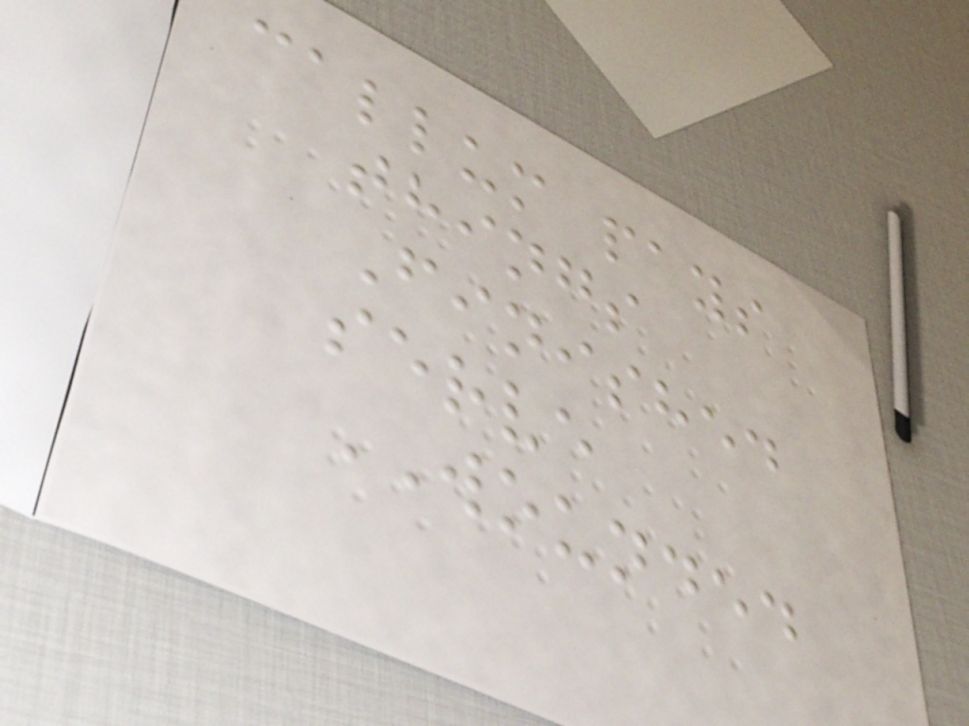callum pays
things
Finished
serve
WOUNDED
